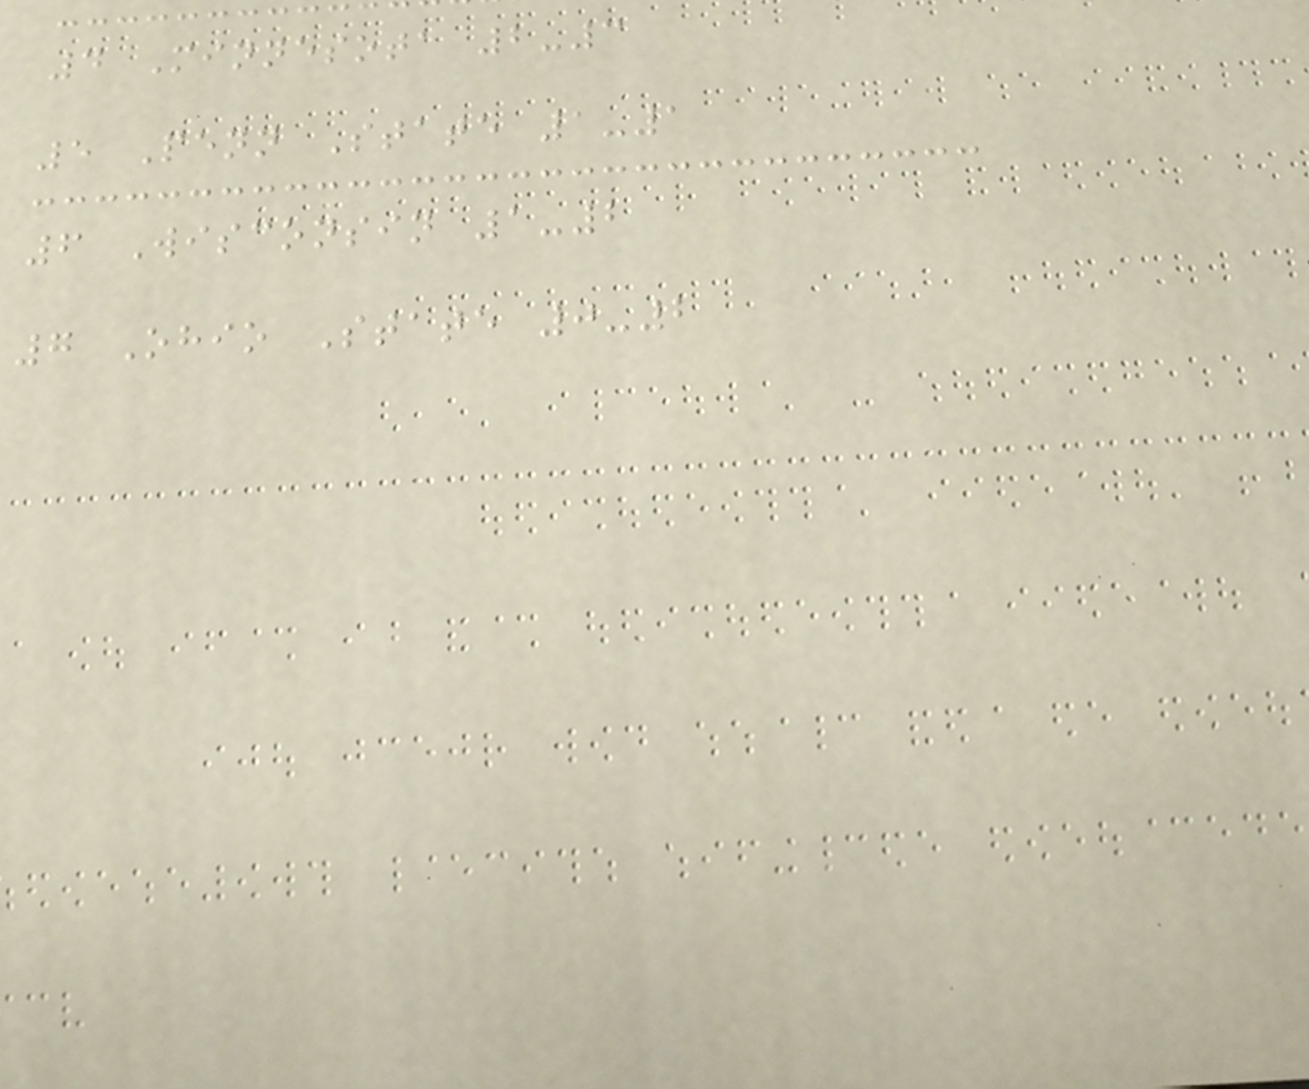4 Minnesota 2-3
5 Penn State 1-1
6 Wisconsin 1-2
7 Ohio State 0-2
